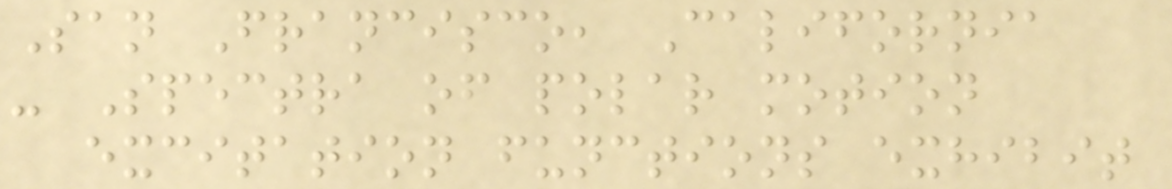San Francisco, California
- Spectra of polar motion
excitation functions exhibit
